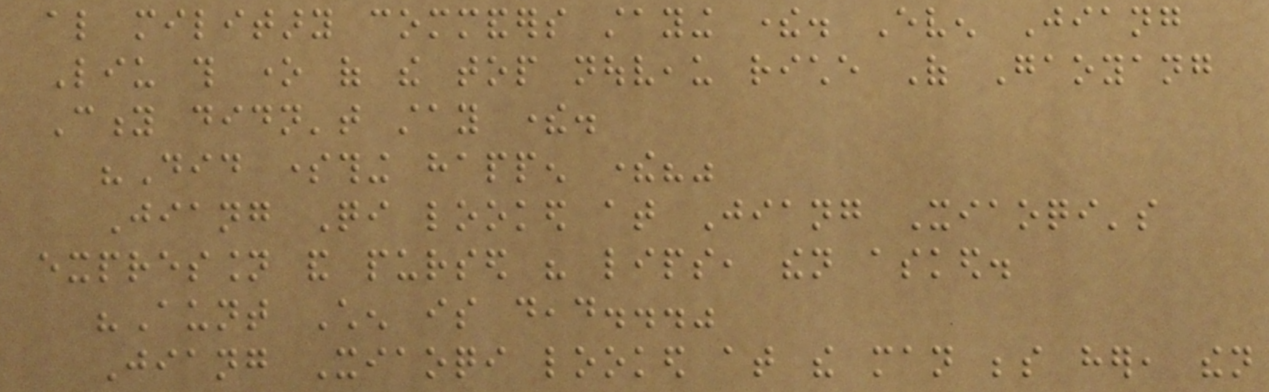also military commanders staying there. Even Jiang
Liu this one of the top nouveau riche Of Gaoyang
City didn't stay there.
"Did something happen there?"
Jiang Qi looked at Jiang Xiaoqi's
expression and pursed his lips, then asked.
"Aunt Chen is dead..."
Jiang Xiaoqi looked at the man beside her, then
